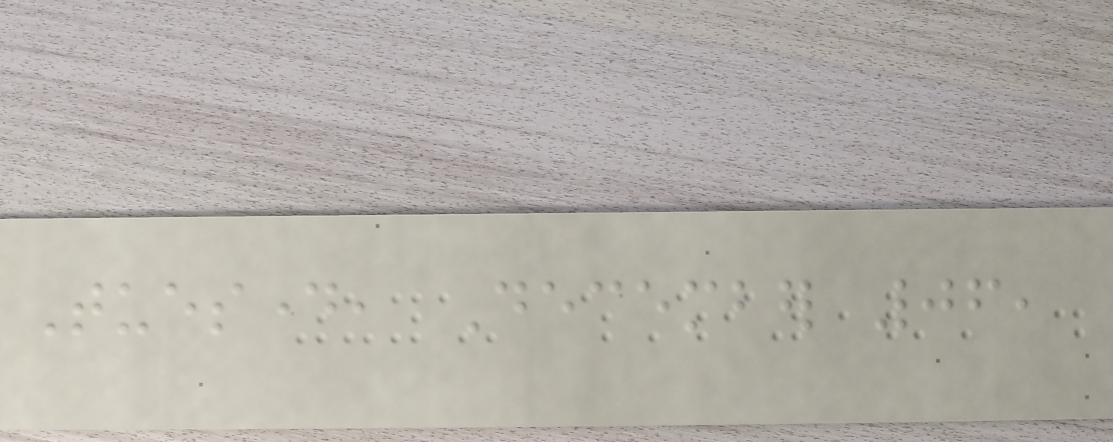Tuesday, December 06,
